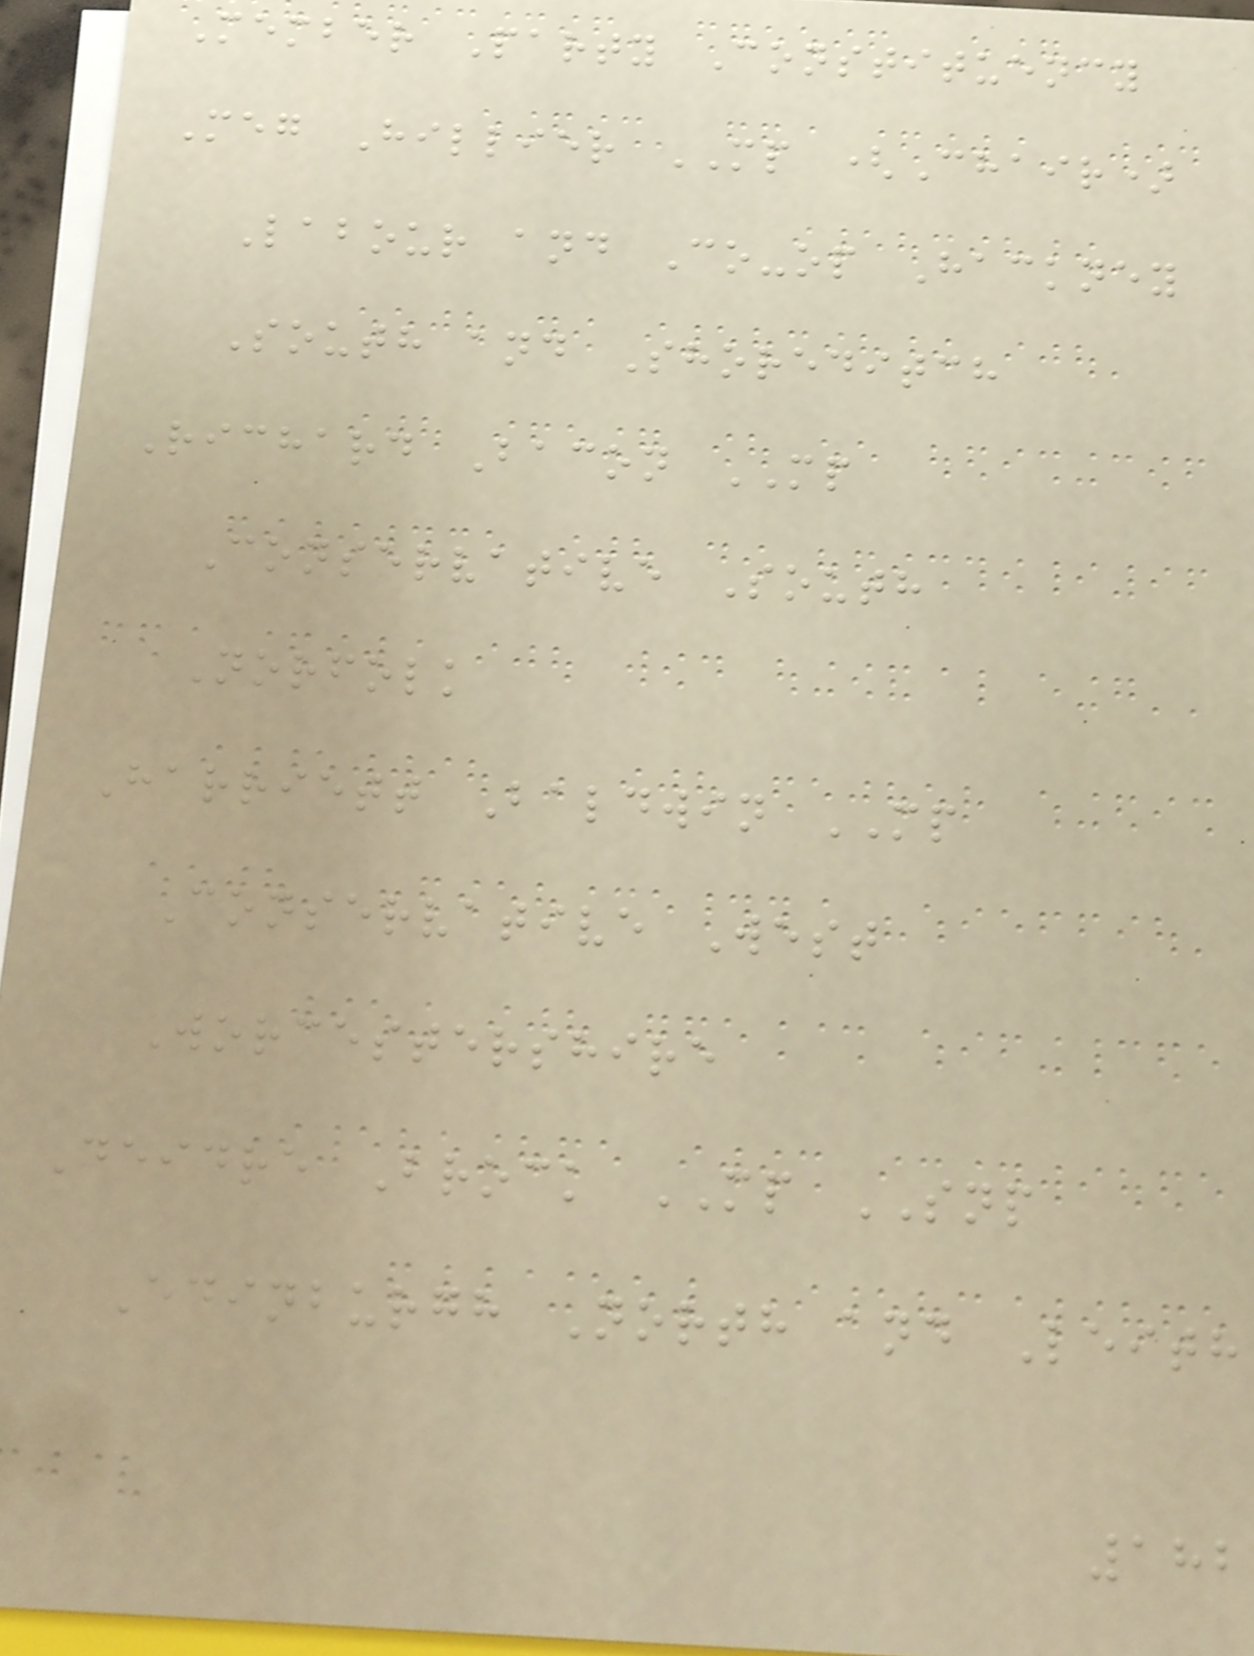Member Party Constituency
Meg Hillier MP (Chair)
Labour and Co-op Hackney
South and Shoreditch
Richard Bacon MP
Conservative South
Norfolk
Harriett Baldwin MP
Conservative West
Worcestershire
Deidre Brock MP SNP
Edinburgh North and Leith
182
